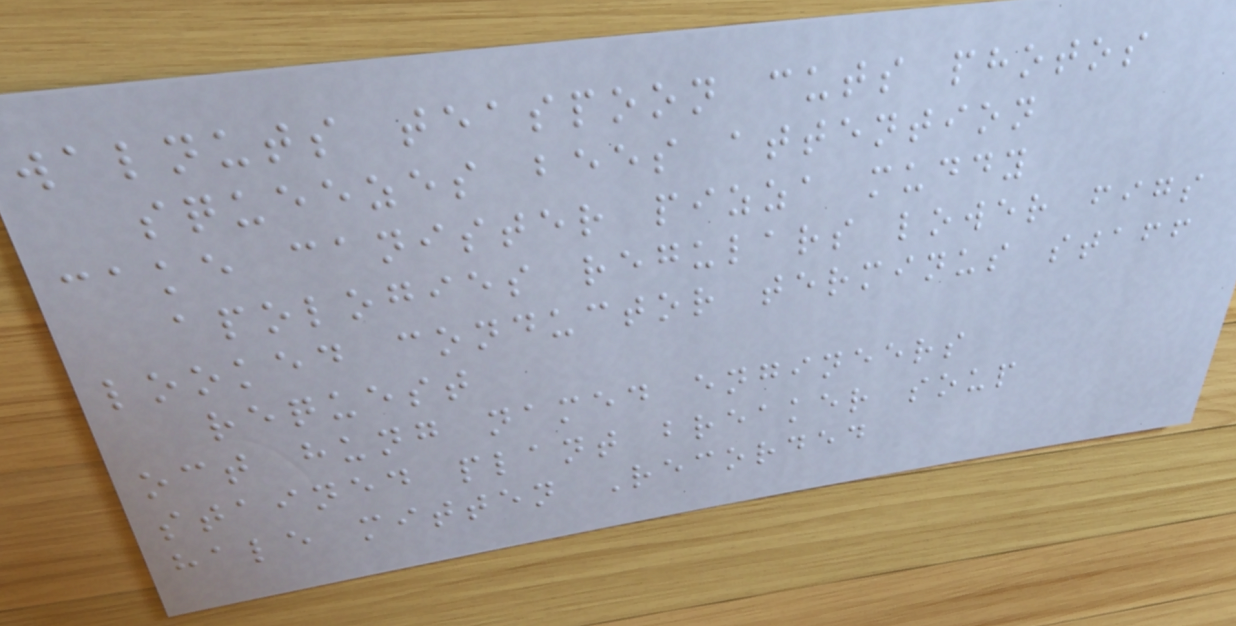walnuts teaspoon cuts photos
squeezes bees attention
cake canister pizza muddy
apologies regulars lower figs
looked conductor terminus staff
request
oct hung named engineers
stained plant breaker soup
hale mitten Recorded
